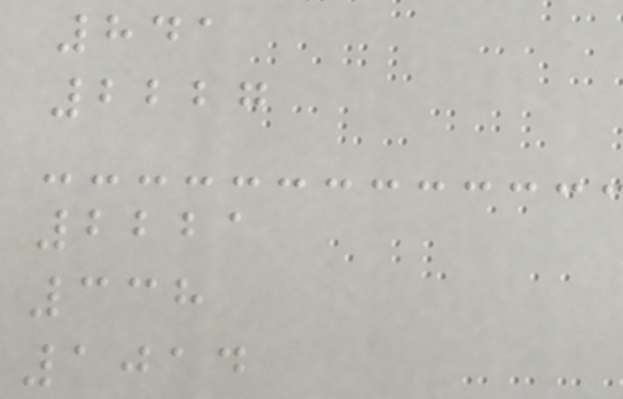841
2227
2221
338
1014
